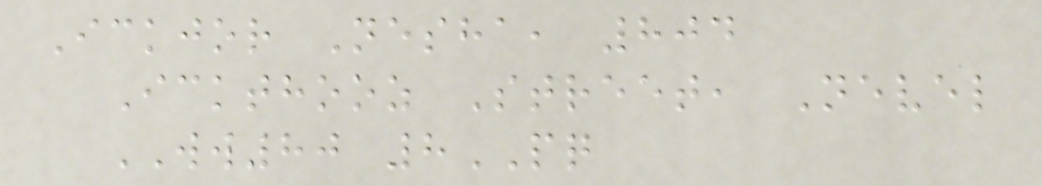Ickjor Nesha, 804
Ickthooz Street, Nevel
WW80 8PQ
